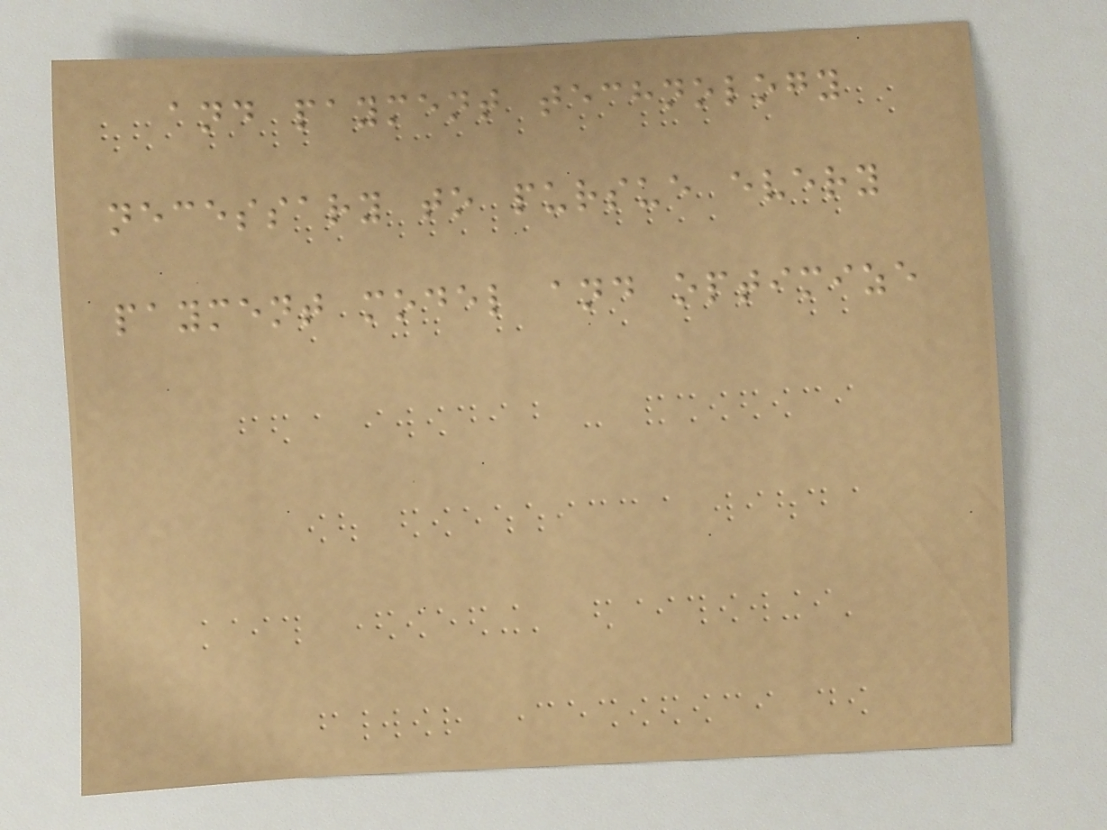and payment technology
necessary to pursue every
payment model and optimize
